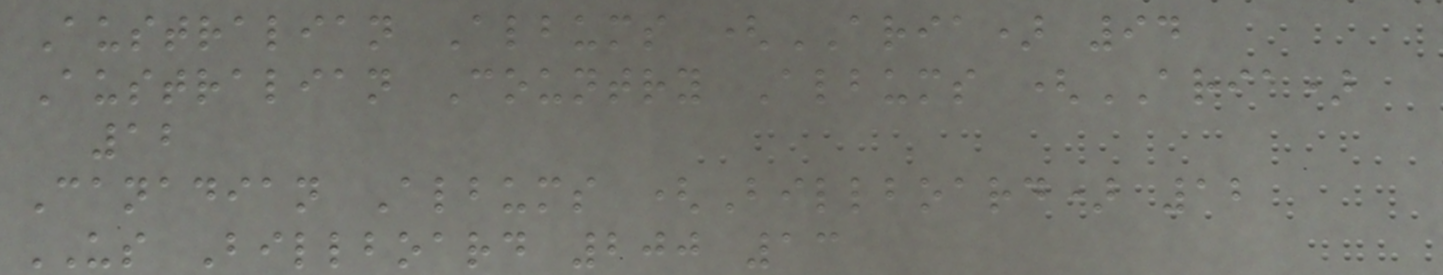Australian Albums (ARIA) 94
Australian Country Albums (ARIA)
12
Canadian Albums (Billboard) 12
US Billboard 200 13
